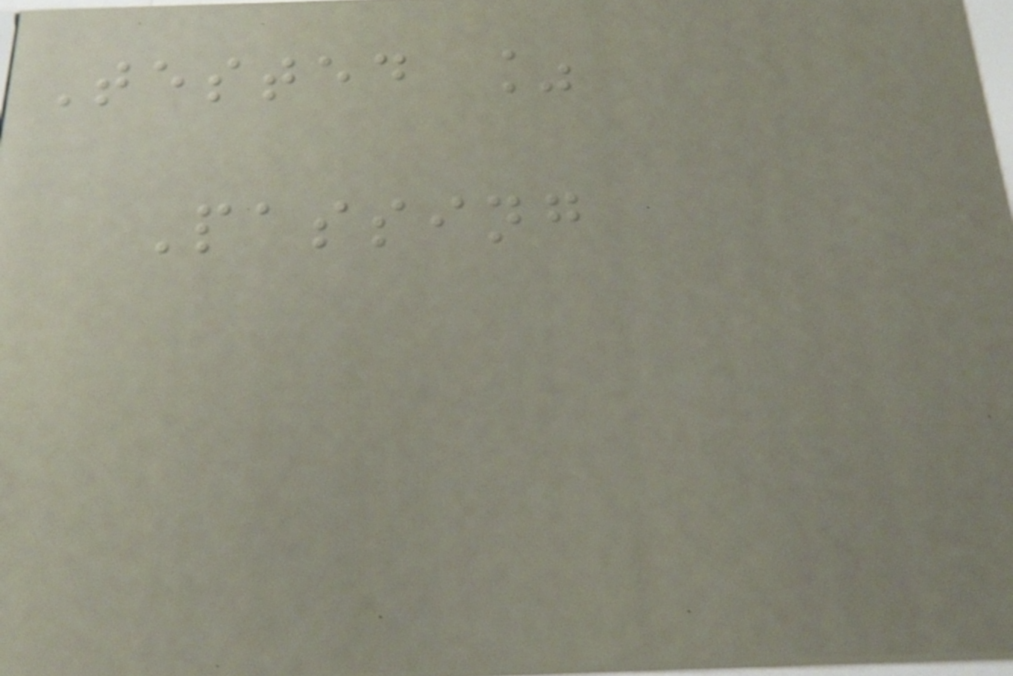Tested %
Passing
